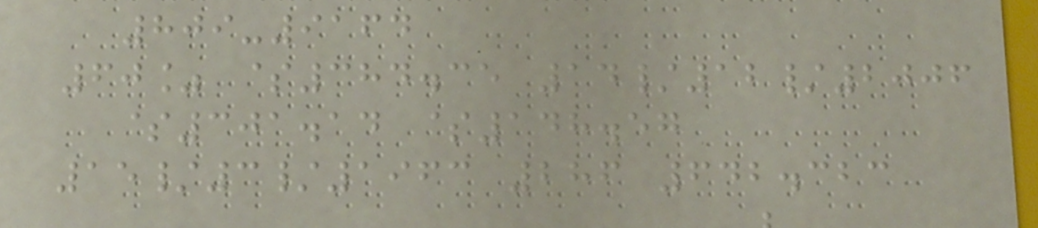809-9164
60% $384.35 14/12/2006
$301.14 $148.57
15/3/1963 286 642.323
